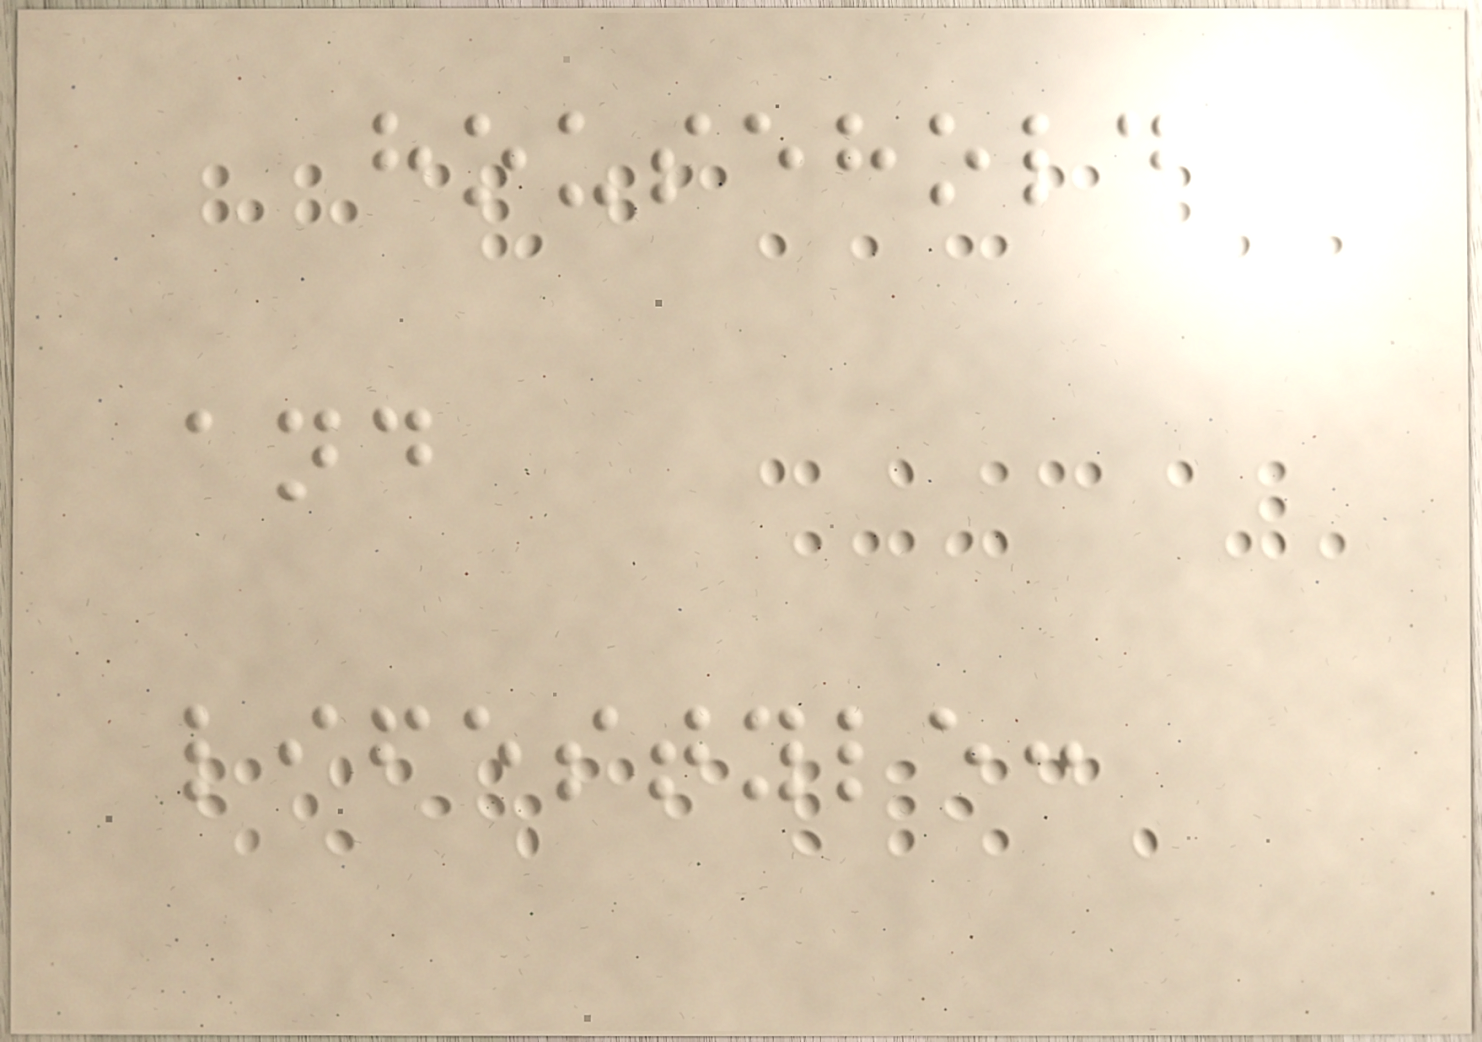household
and
lifestyle:
